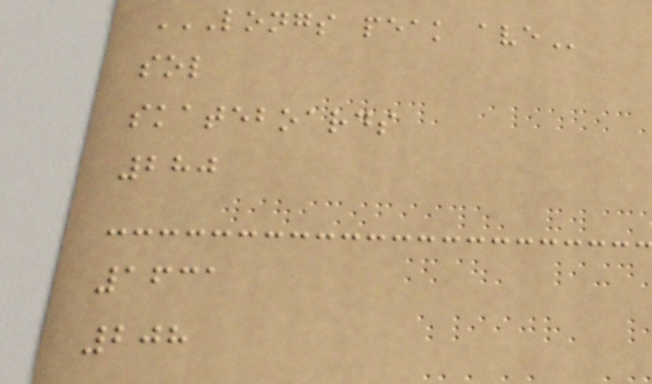LONGS PEAK AVE
sol
skateboards
280
1631
208
